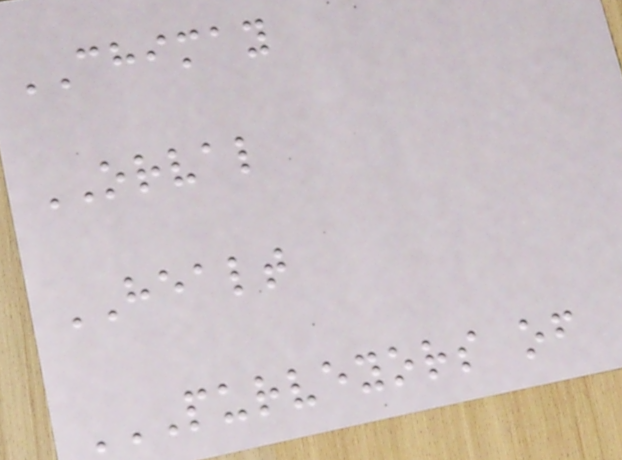CHIMAY
ORVAL
HEALT
PURVEYORS OF
